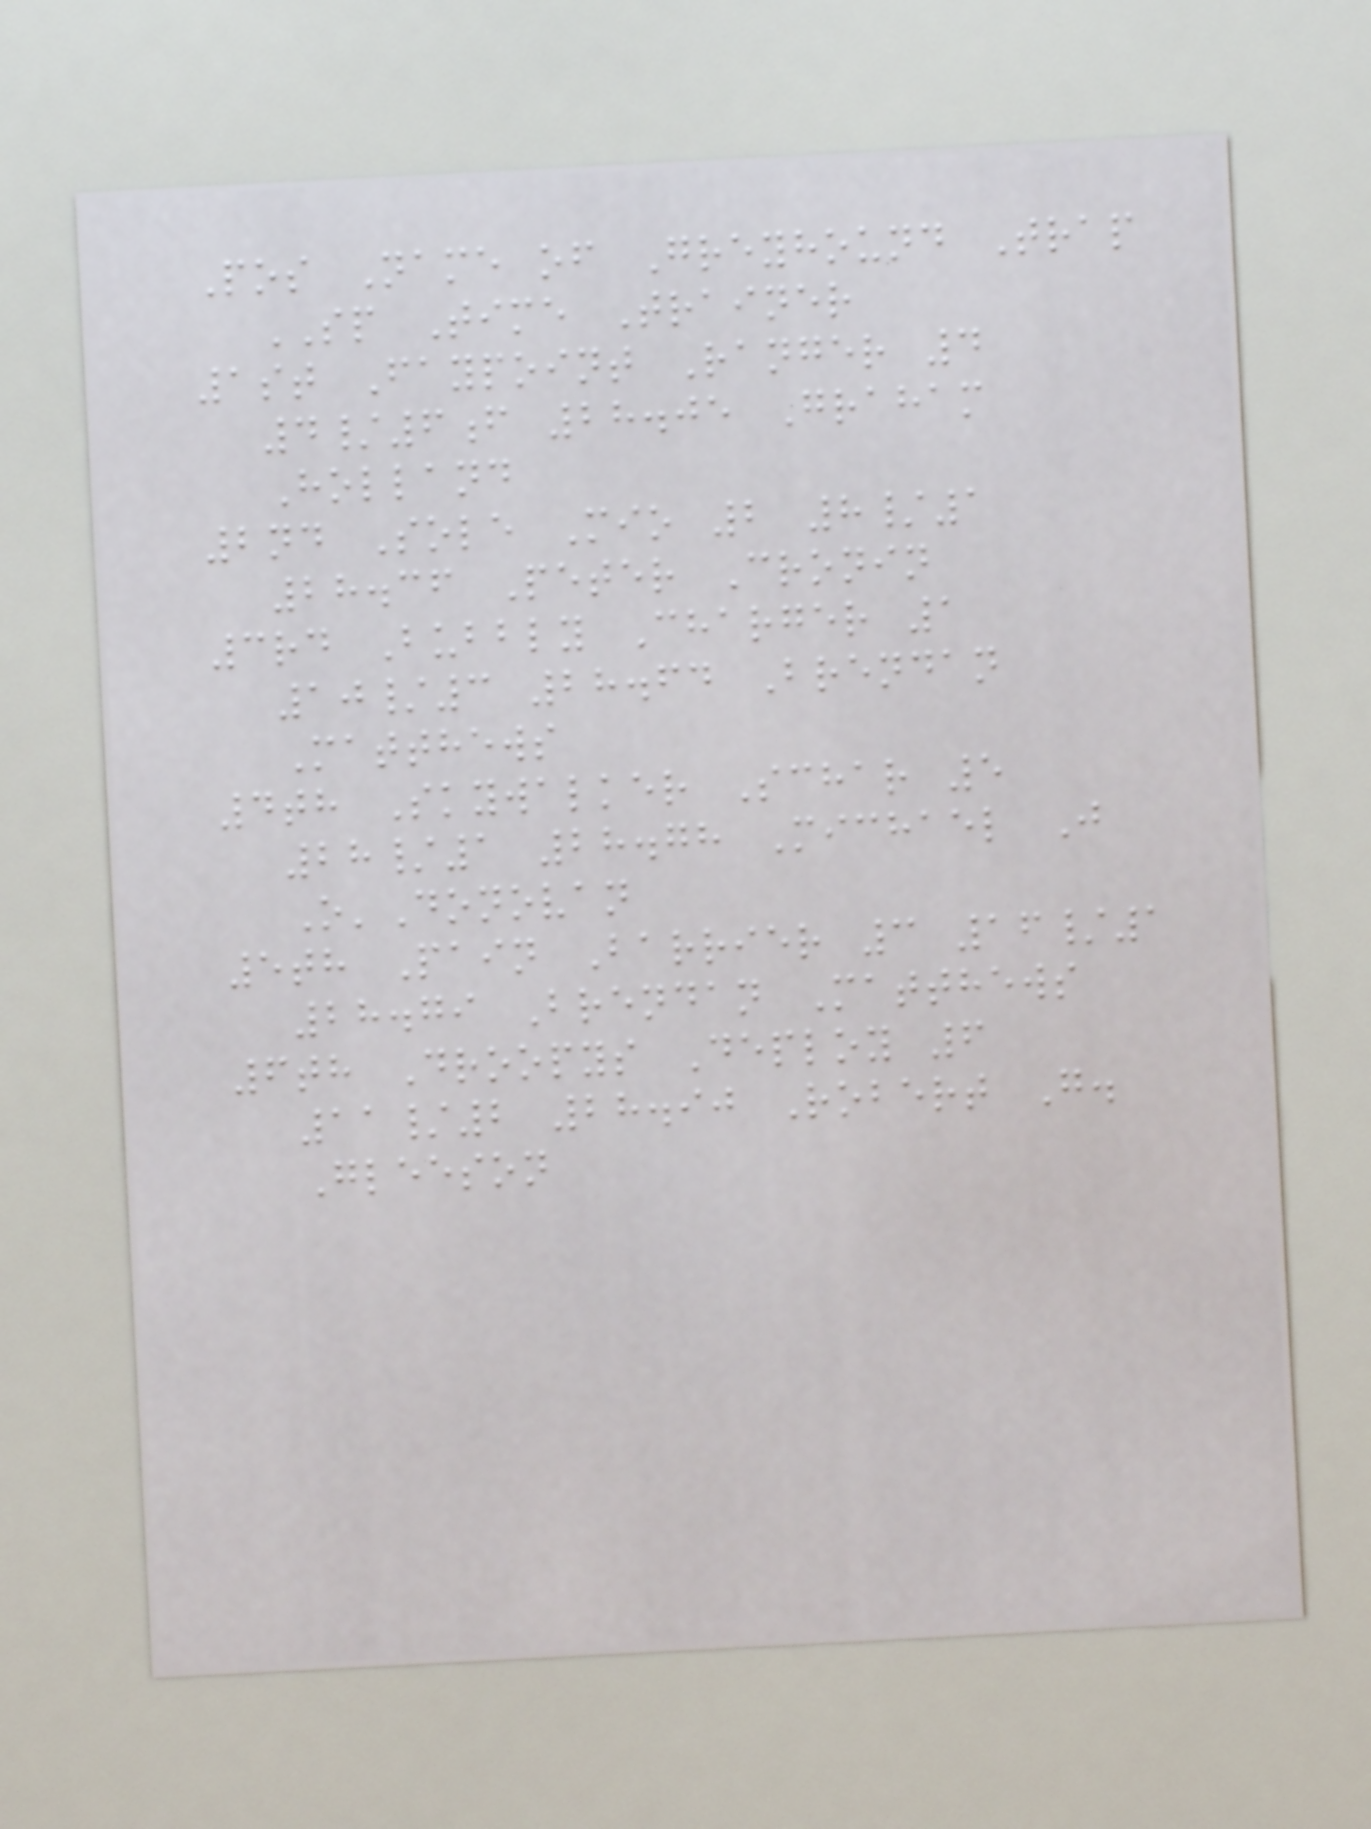Pos Name of Greyhound Trap
SP Time Trainer
1st Faypoint Ranger 4
4/6f 28.05 Graham
Holland
2nd Sole Mio 2 8/1
28.36 Peter Cronin
3rd Bubbly Charger 1
10/3 28.64 Brendan
Matthews
4th Skywalker Schar 5
28/1 28.78 Michael J
O'Donovan
5th Pain Barrier 3 16/1
28.79 Brendan Matthews
6th Droopys Deploy 6
11/2 28.90 Robert G.
Gleeson
